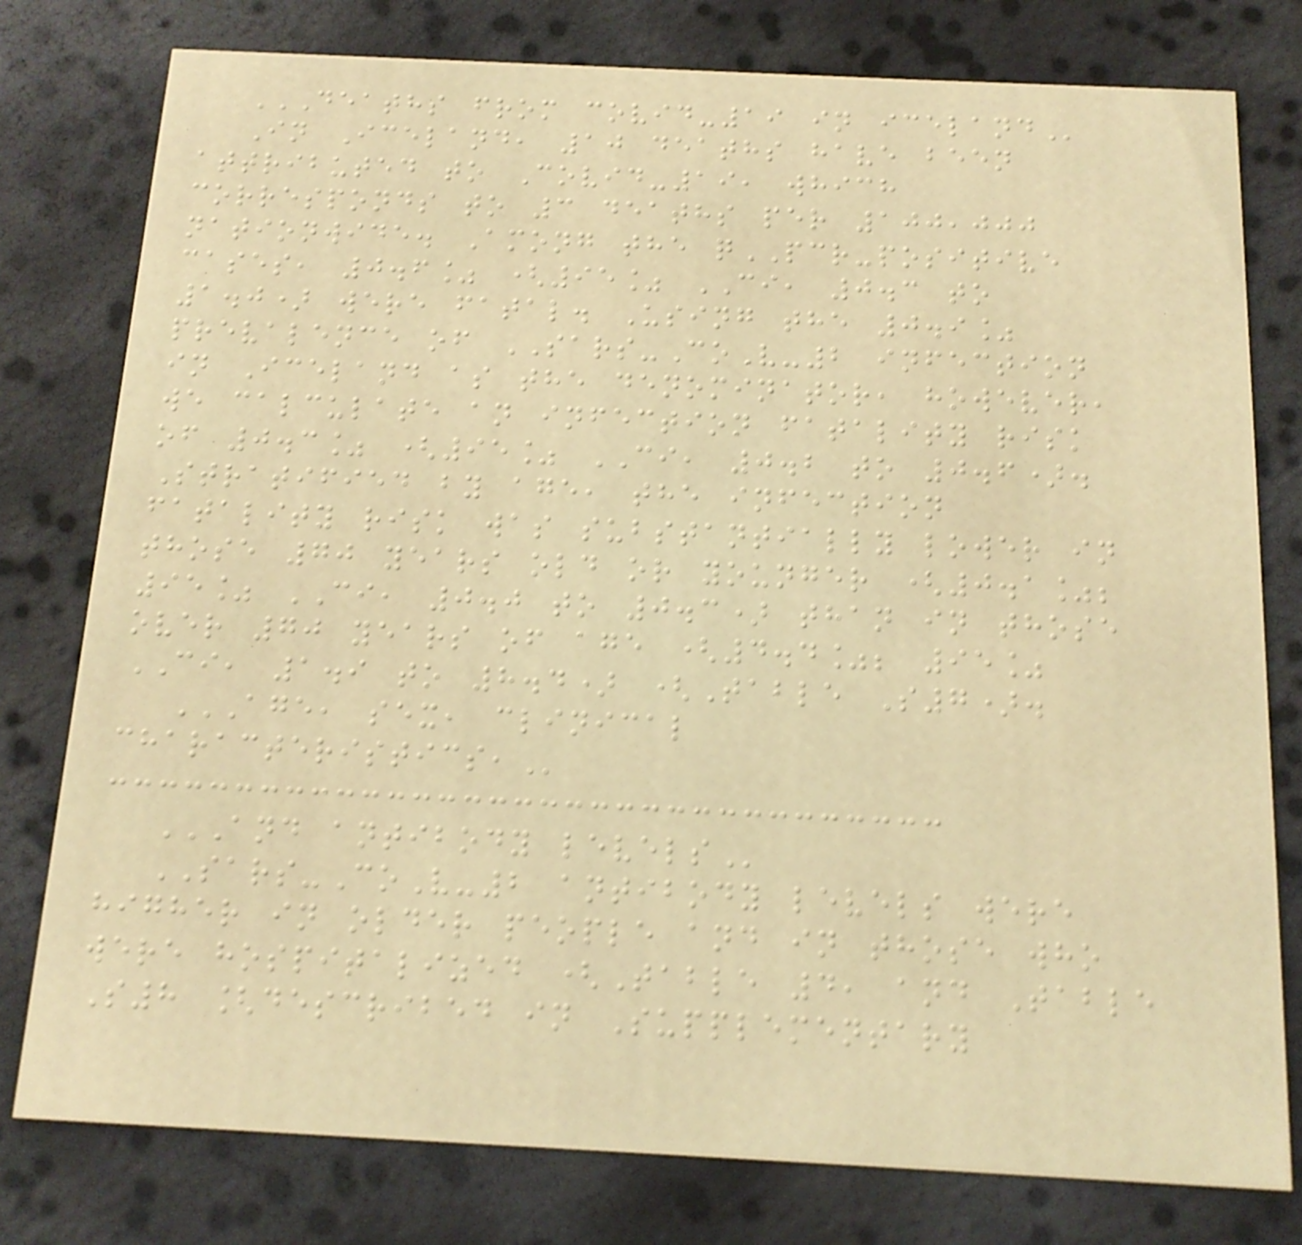DEATHS FROM COVID-19 IN ICELAND
In Iceland, 10 deaths have been
attributed to Covid-19, which
corresponds to 3 deaths per 100,000
nationwide. Among the qPCR-positive
cases, 0.6% (95% CI, 0.3 to
1.0) were fatal. Using the 0.9%
prevalence of SARS-CoV-2 infection
in Iceland as the denominator, however,
we calculate an infection fatality risk
of 0.3% (95% CI, 0.2 to 0.6).
Stratified by age, the infection
fatality risk was substantially lower in
those 70 years old or younger (0.1%;
95% CI, 0.0 to 0.3) than in those
over 70 years of age (4.4%; 95%
CI, 1.9 to 8.4) (Table S7).
AGE, SEX, CLINICAL
CHARACTERISTICS,
AND ANTIBODY LEVELS
SARS-CoV-2 antibody levels were
higher in older people and in those who
were hospitalized (Table 4, and Table
S8 [described in Supplementary
